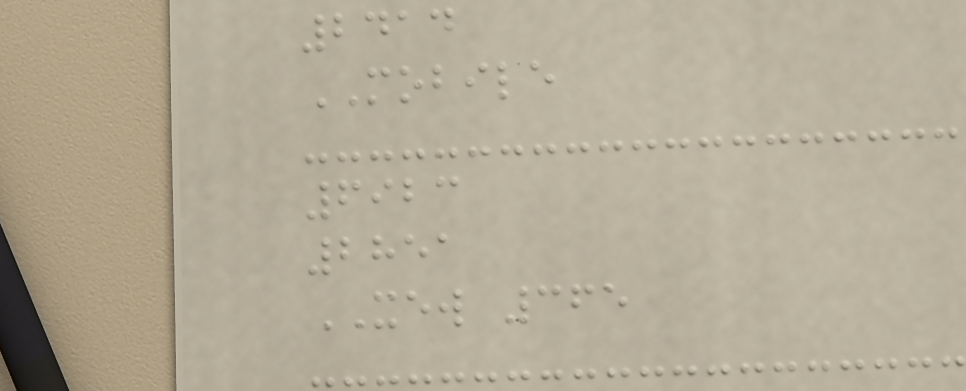2414
MOBILE
6923
2851
XEW 365
